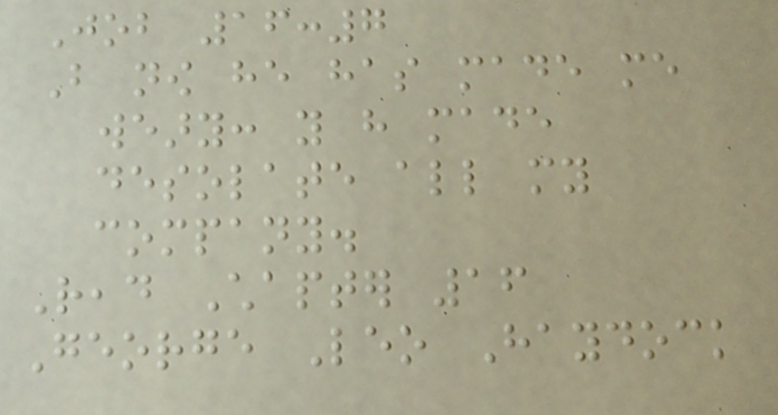Job 16:7
But now he has made me
weary: you have made
desolate all my
company.
Read Chapter 16
George Leo Haydock
